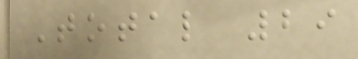Total 29
